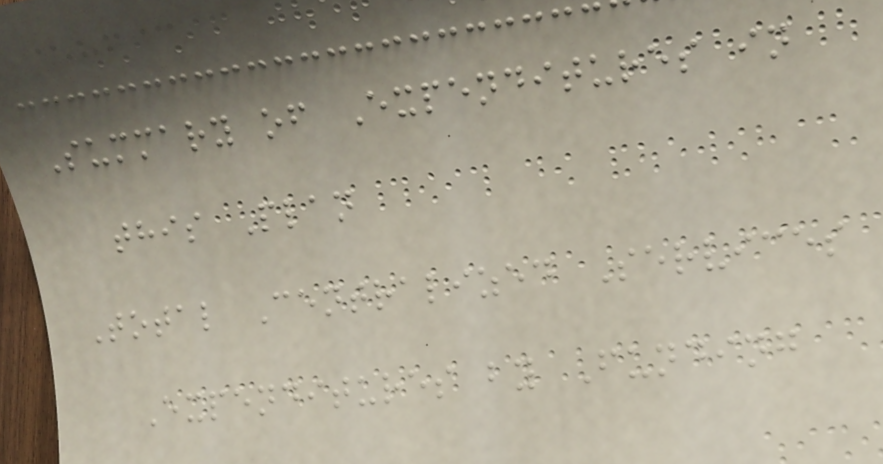Summary of Expenditures in
this Plan
Total Centralized Services
Expenditures by Funding
